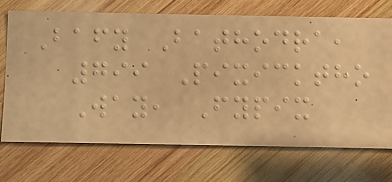Bafy Bathodra,
799 Pixicktho
Way, Fypix
